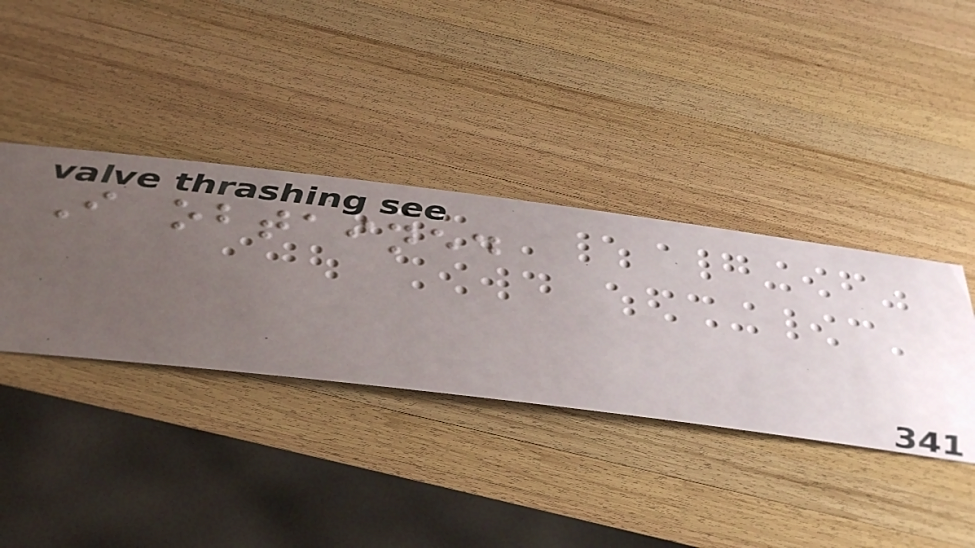I obtained
